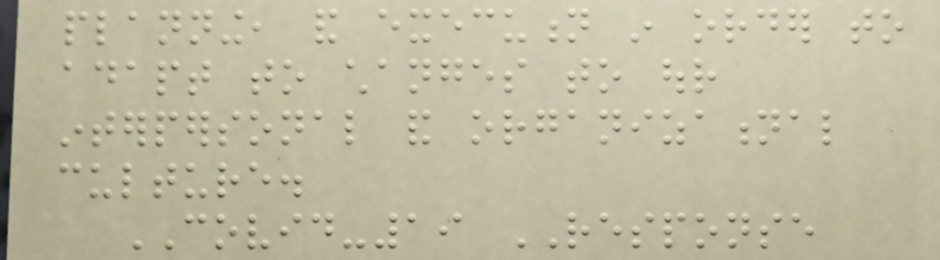planning, and execution in order to
adapt to changes to our
interpersonal and organizational
culture.
COVID-19 RESPONSE
